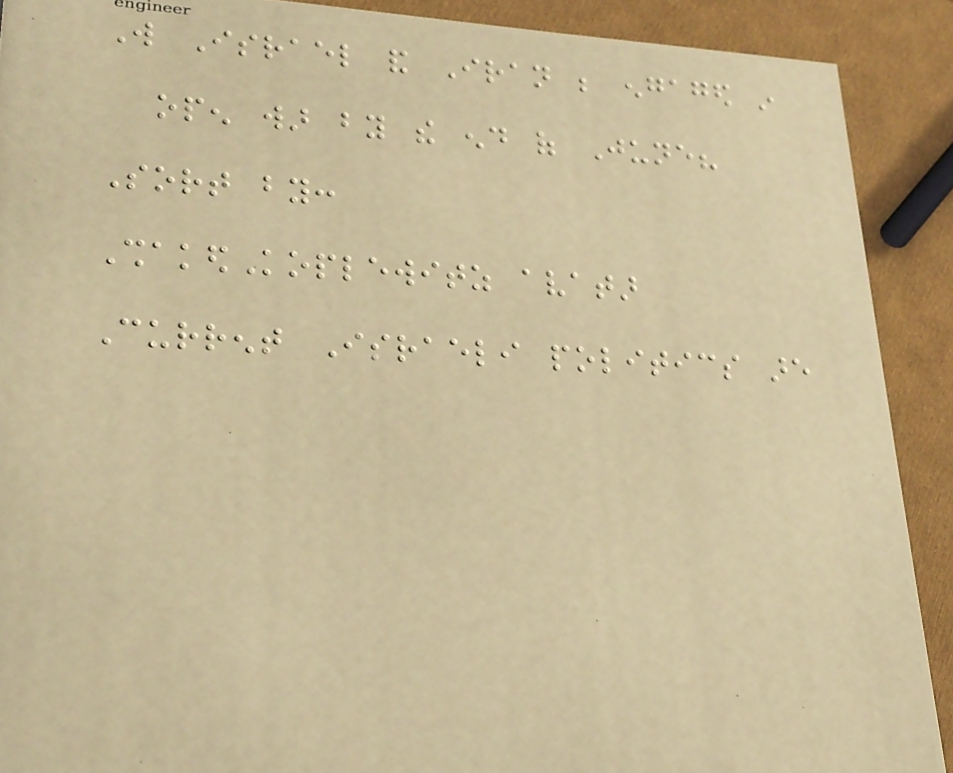Will Israel and Iran be engaged in
open war by the end of June?
Sort by:
ShakedKoplewitz avatar
Current Israeli politics are
